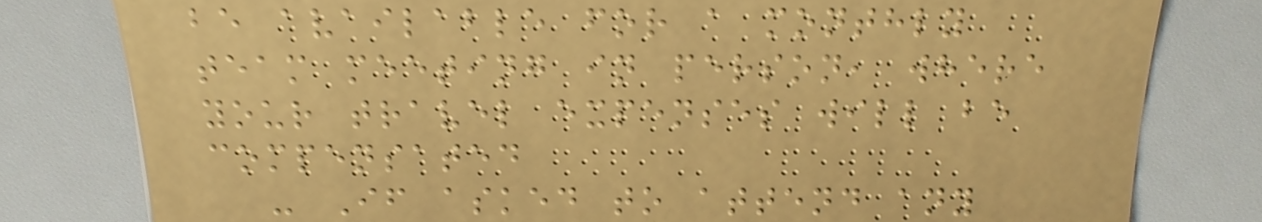be available for a monthly
team meeting in person, where
your travel expenses will be
compensated
- If asked to attend any
